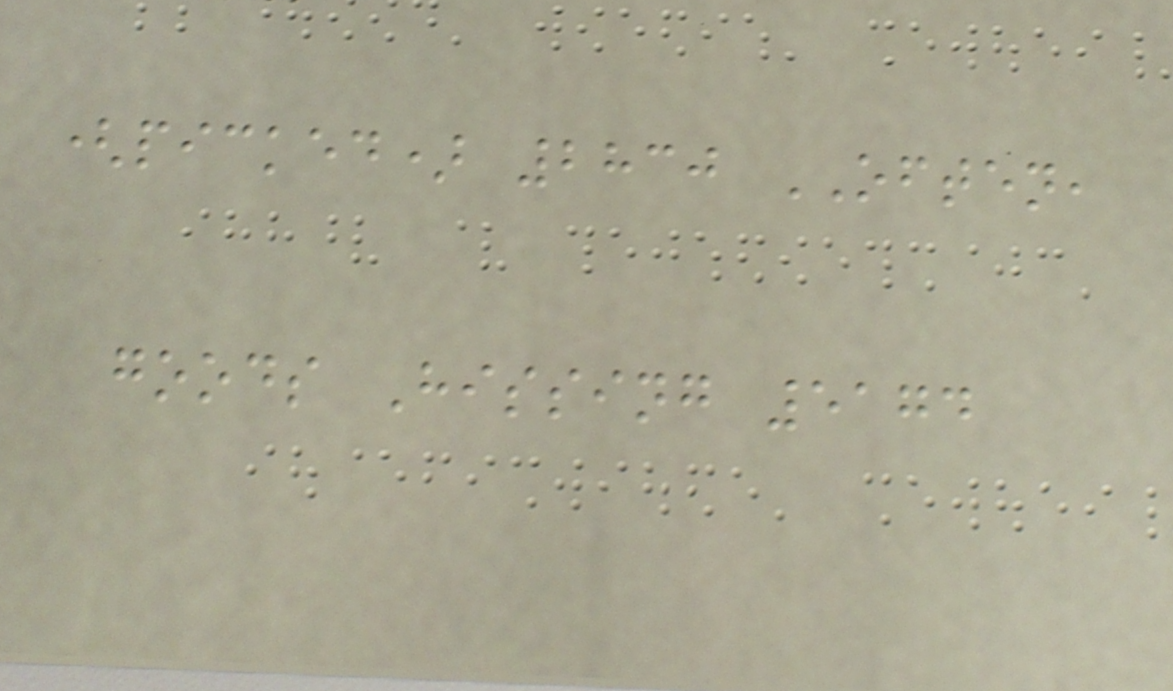(picked) 2830 OFTEN,
goods Hissing 5174
